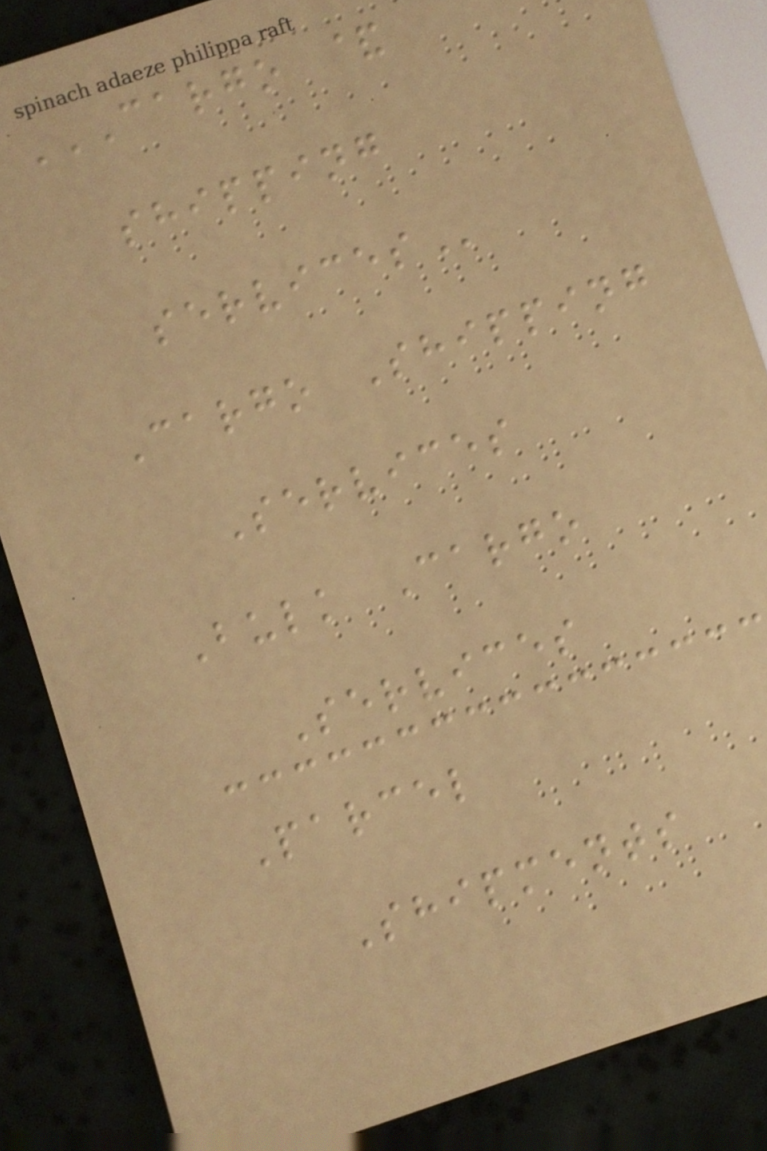CARGO &
SHIPPING
SERVICES
Cargo Shipping
Services
Bulk Cargo
Services
Parcel
Shipments
